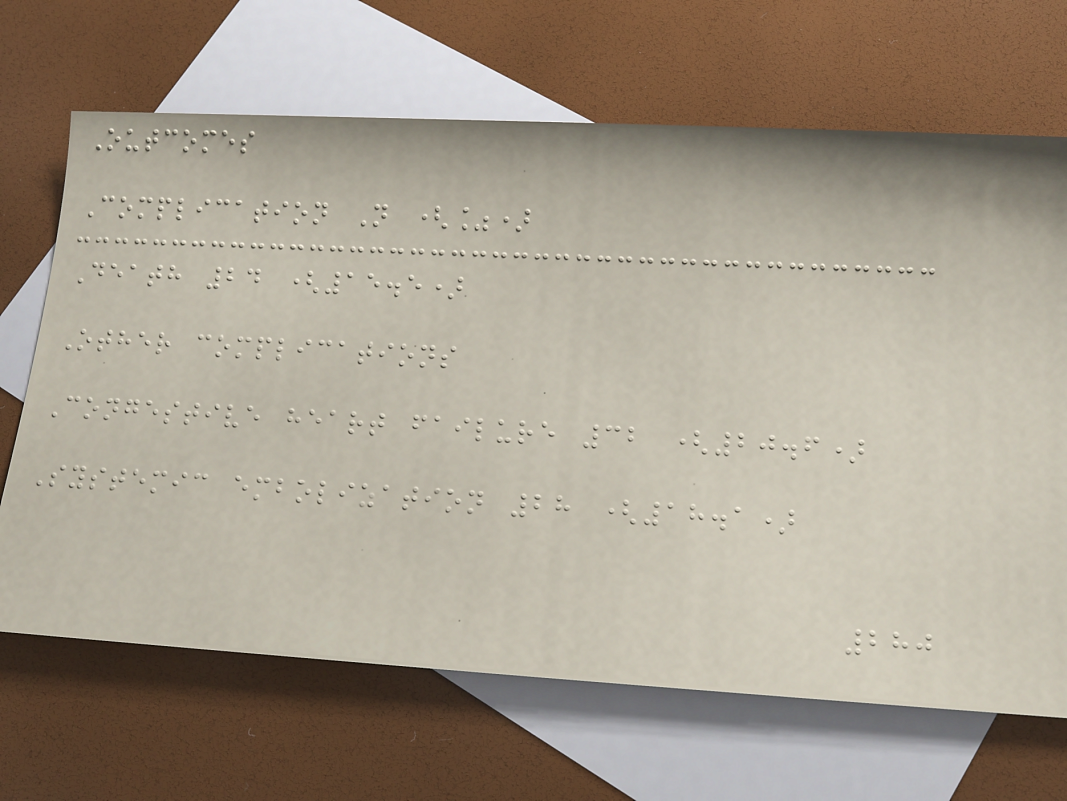Outcomes
Complication N (%)
Death 24 (15.5)
Other complications
Congestive heart failure 32 (20.6)
Systemic embolization 28 (18.1)
280
